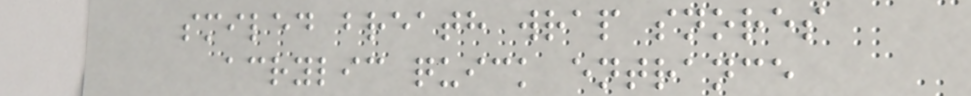smiled breath wrap snores
acrylic quick entrance
